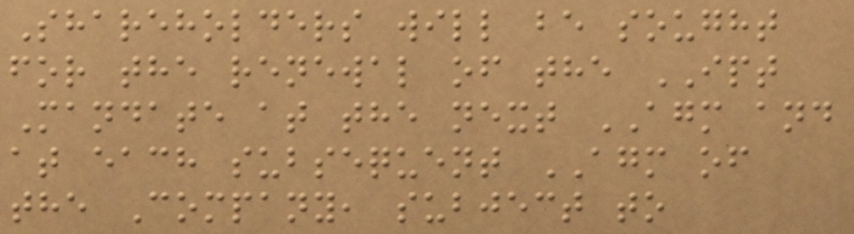Shareholders will be sought
for the renewal of the IPT
Mandate at the next AGM and
at each subsequent AGM of
the Company, subject to
